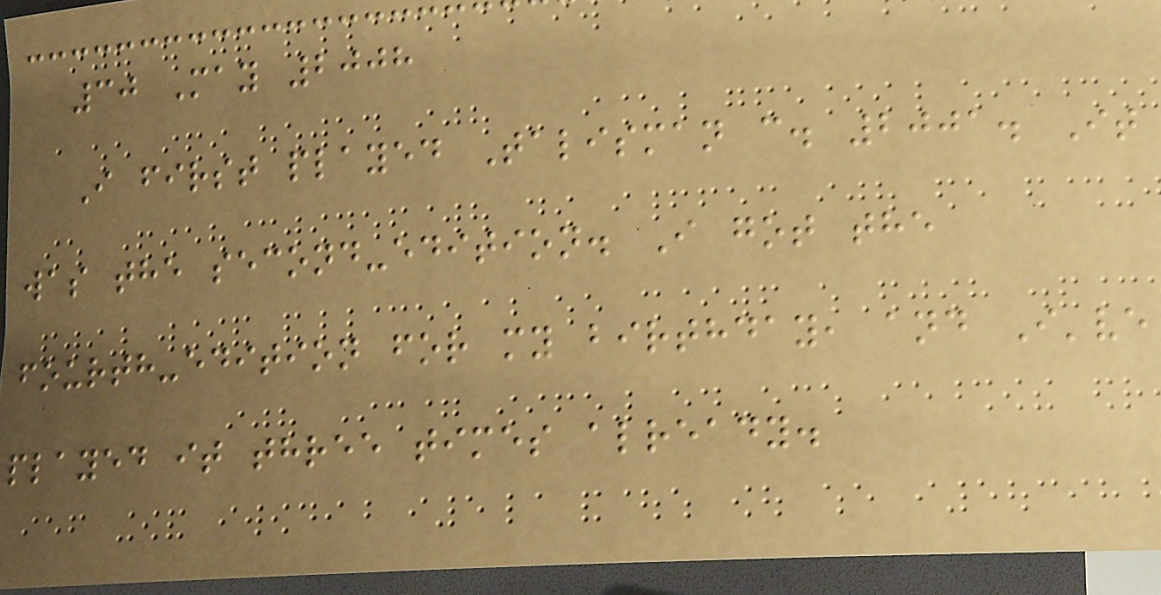30 May 2008
I first played Talisman c. 2001. It
was the second-edition. I got the
fourth-edition for my birthday, and I've
played it three times already.
